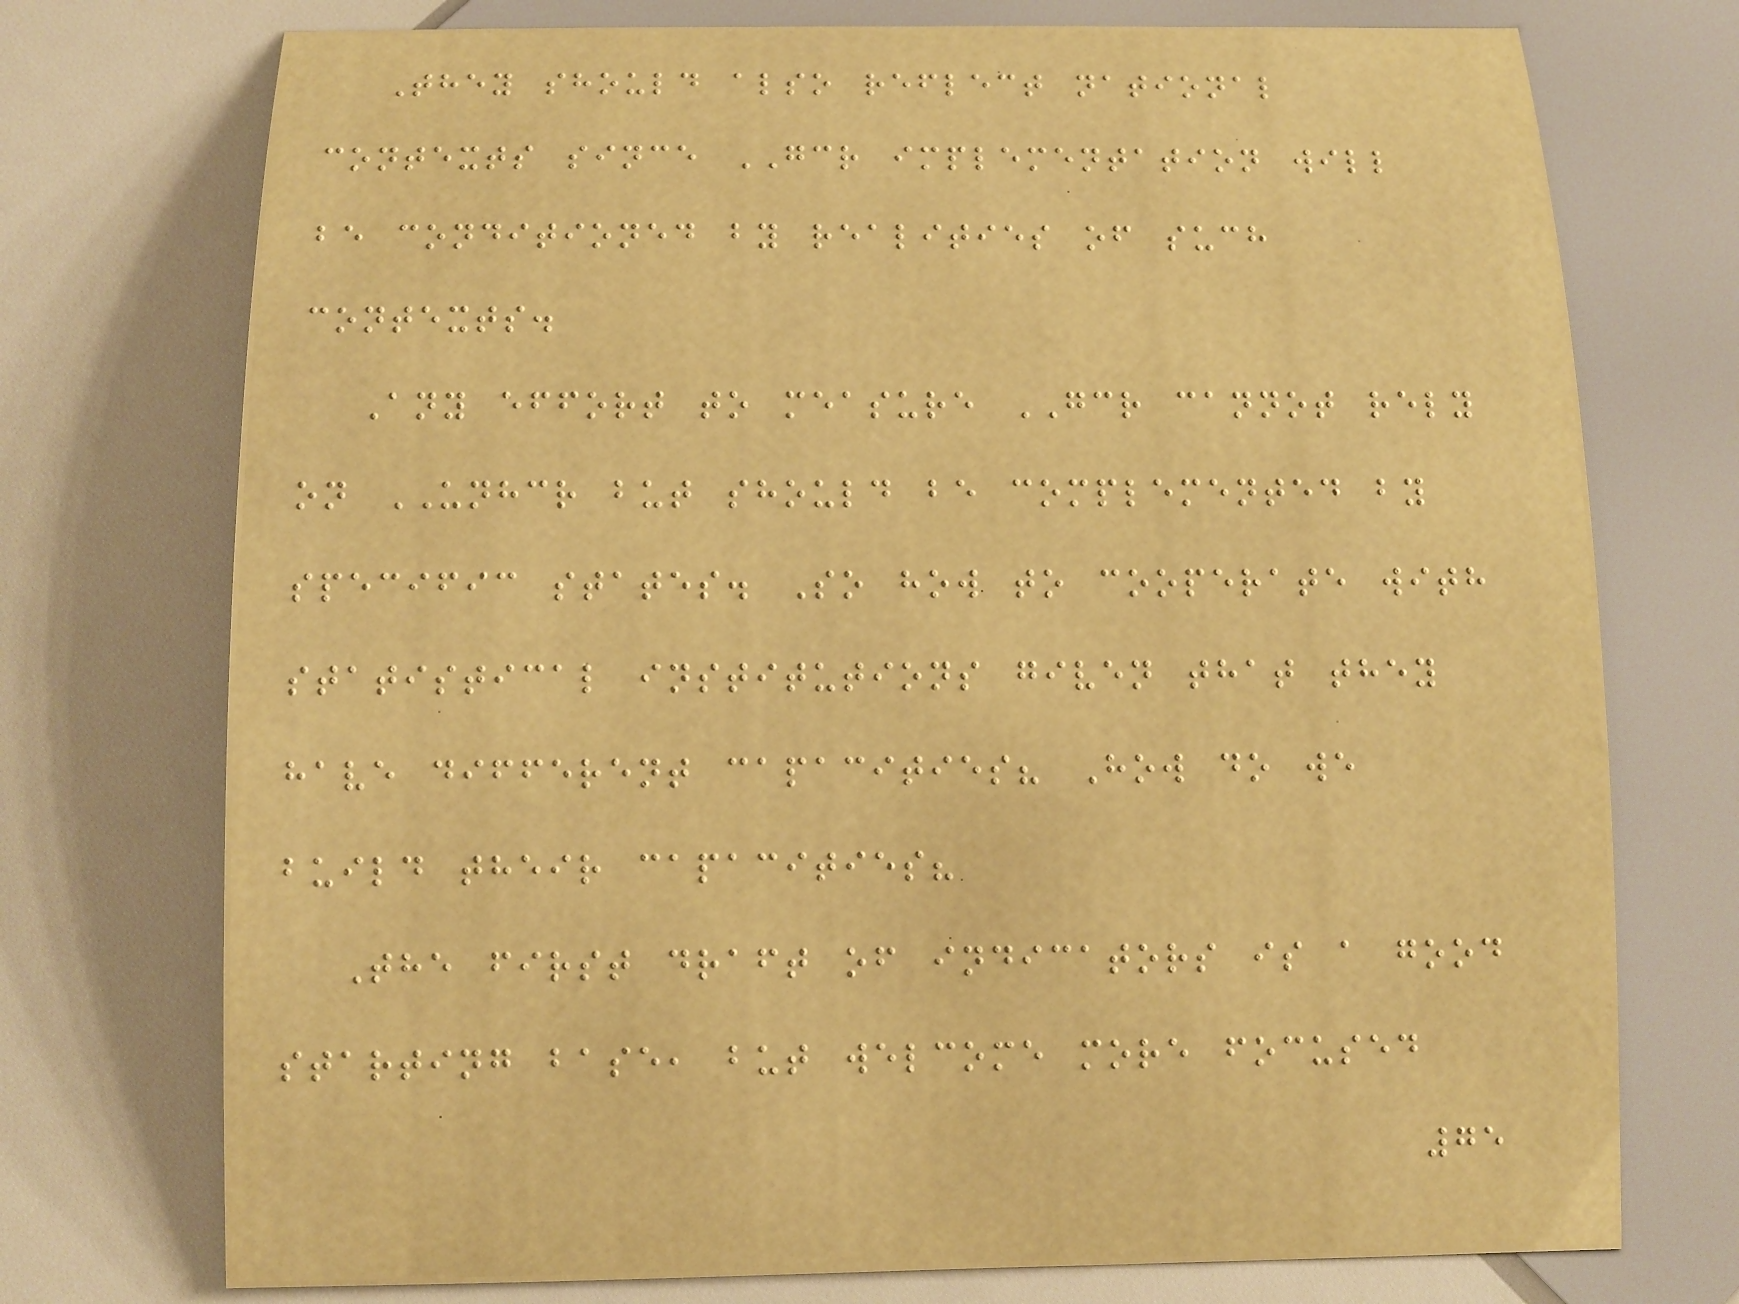They should also reflect national
contexts since GCR implementation will
be conditioned by realities of such
contexts.
Any effort to measure GCR cannot rely
on UNHCR but should be complemented by
specific states. So how to cooperate with
statistical institutions given that they
have different capacities? How do we
build their capacities?
The first draft of indicators is a good
starting base, but welcome more focused
75
